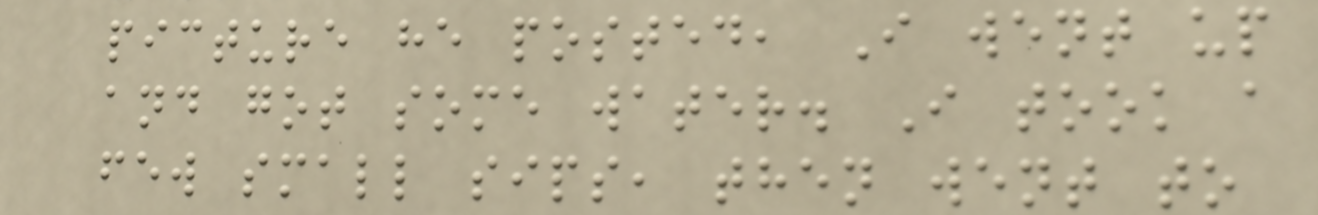picture he posted, I went up
and got some water. I took a
few small sips, then went to
